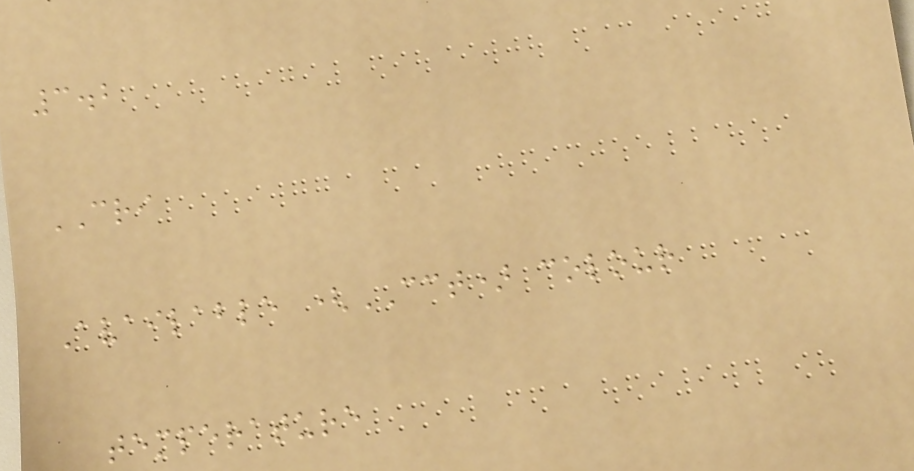3.2
CRI
Available (CCT) colour
temperature
